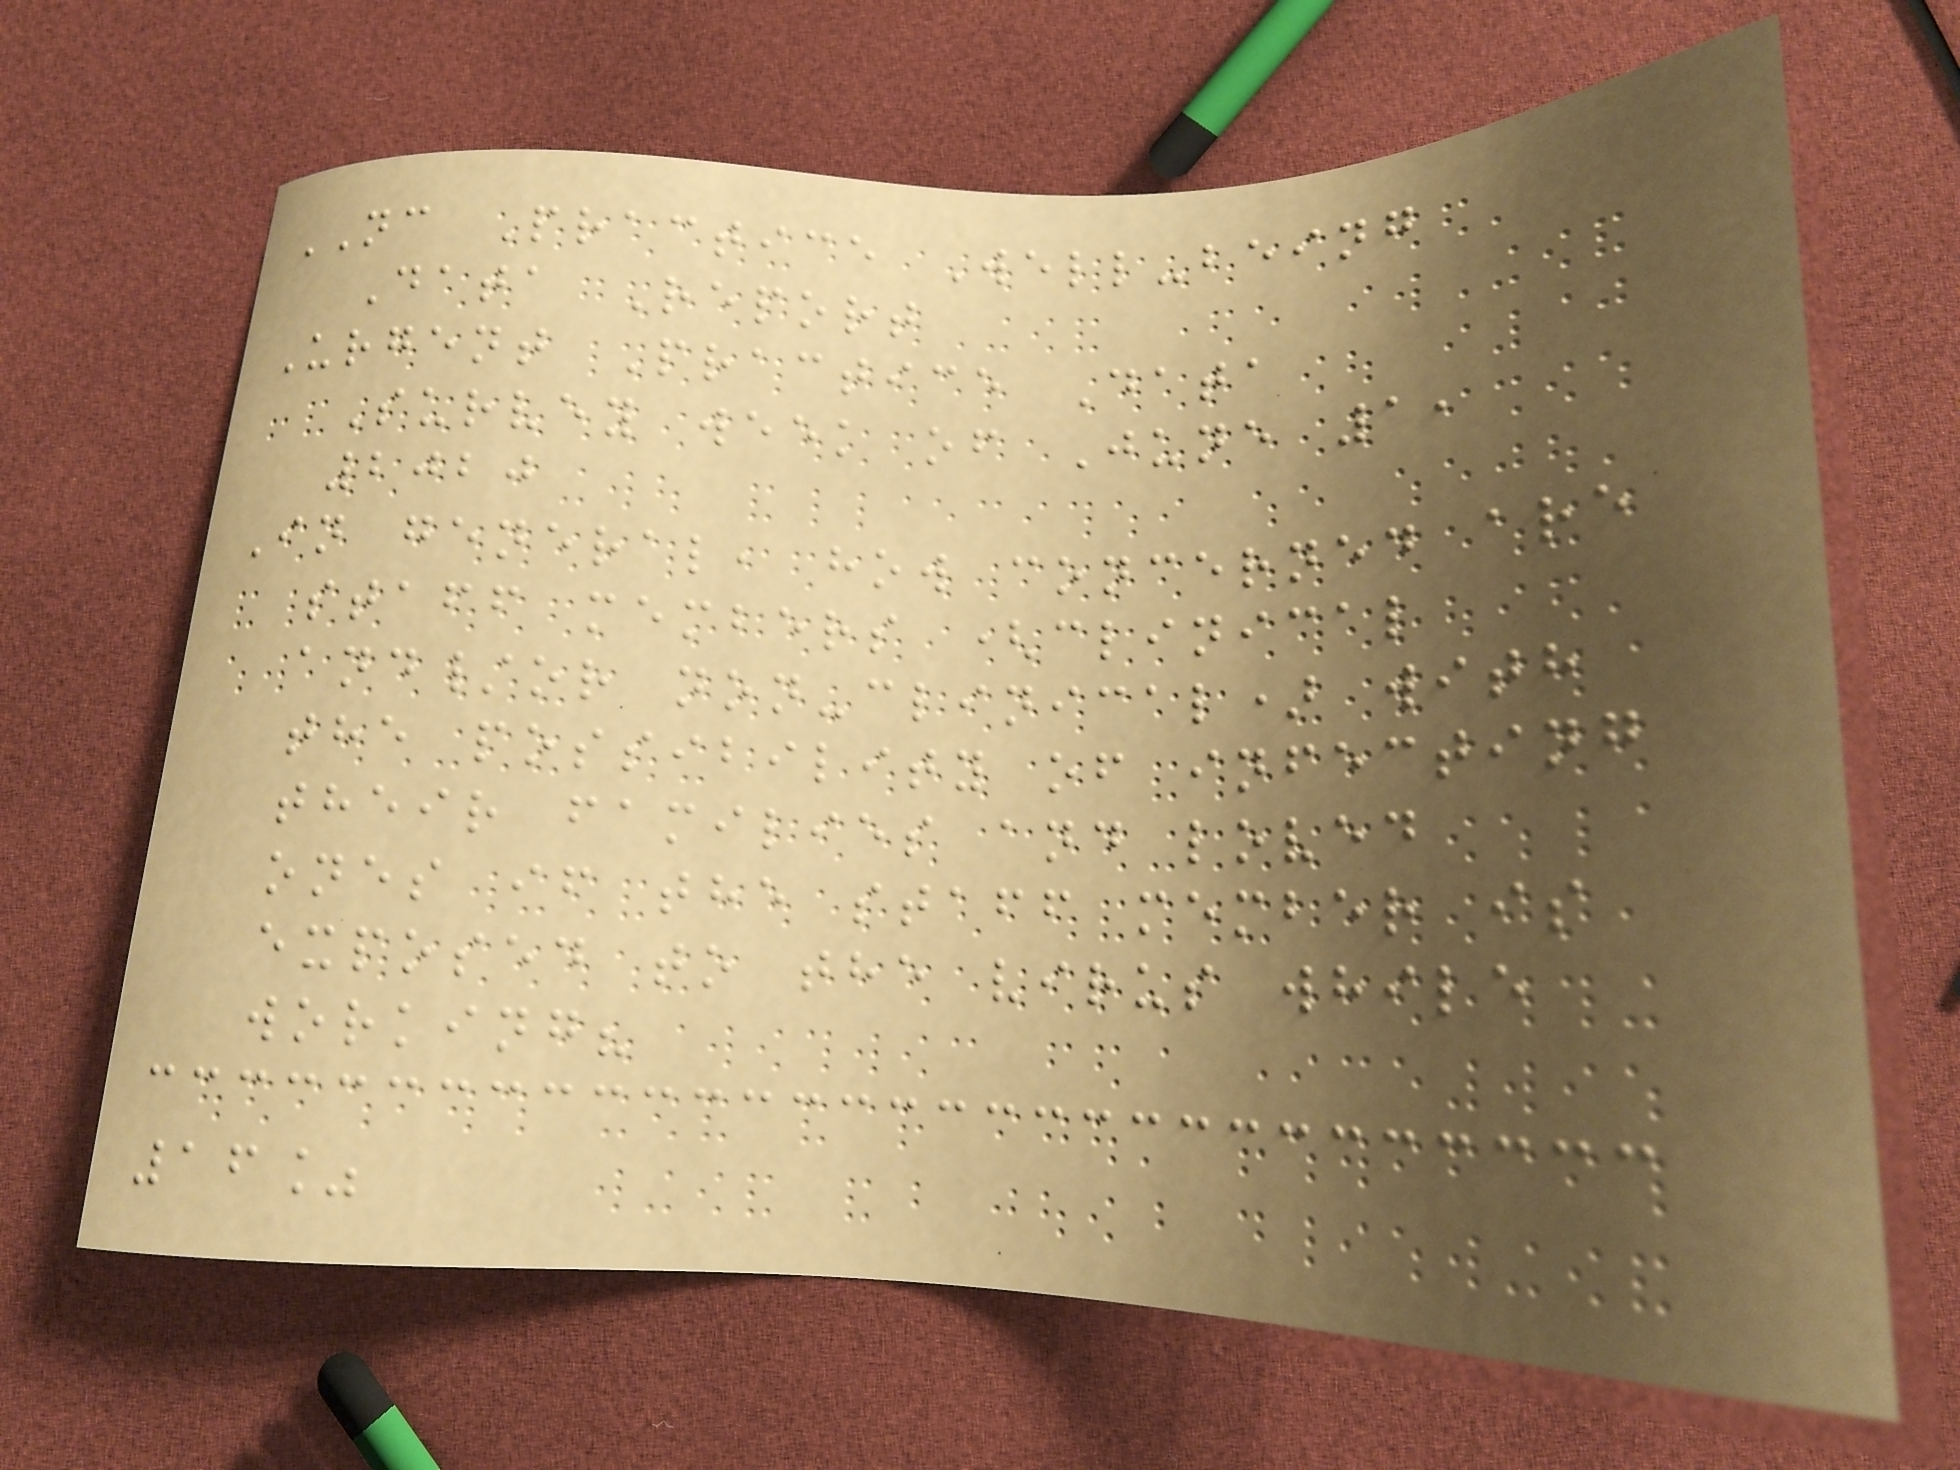NC Practice Well-being
Data Report
Urgent Practice Data
Survey week of June 1,
2020
In general, how concerned are
staff members (clinical
and/or non-clinical) with
the possibility of infecting
their families and loved
ones if the staff member is
exposed to the virus while
working?
16%
